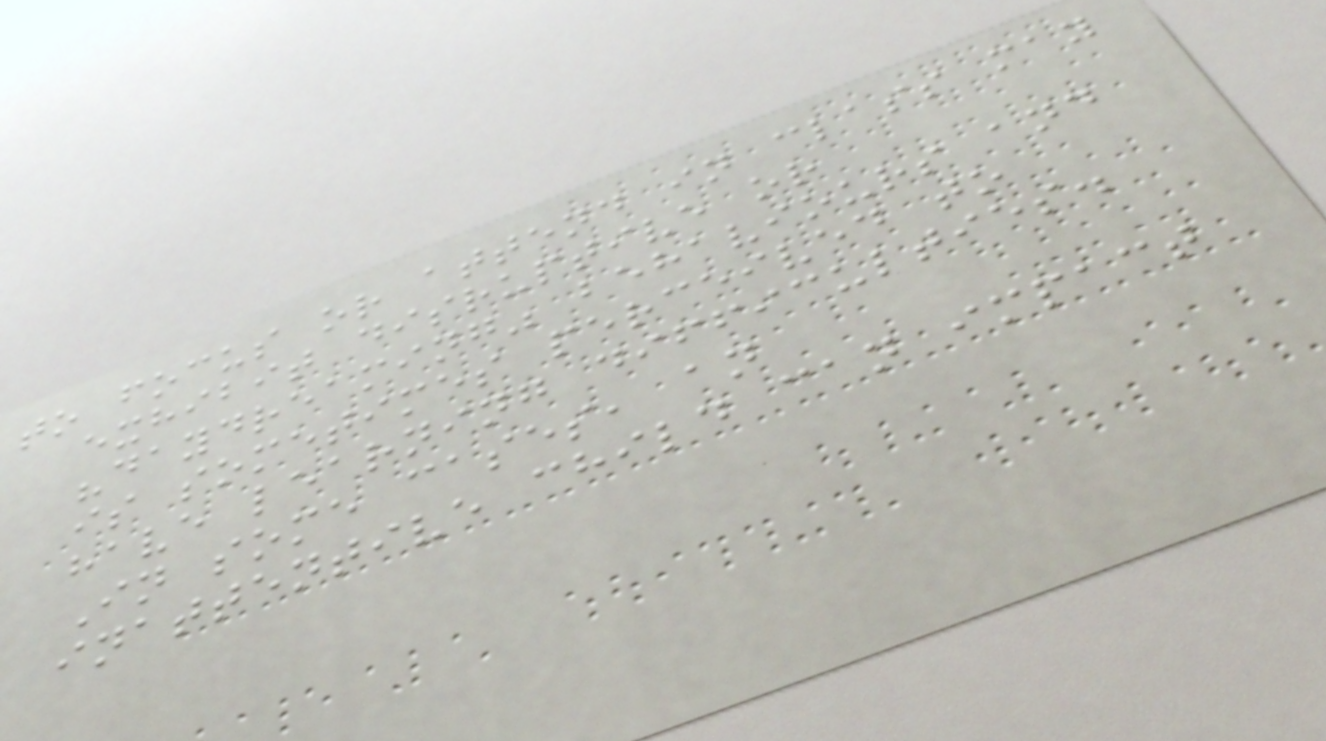to focus or attend in class may
exhibit disruptive or
"daydreaming" behaviours and
is sometimes perceived to
have learning difficulties.
In some cases, an
inattentive child can impact
